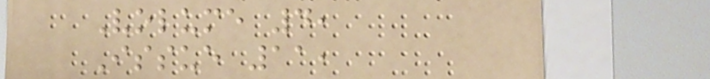Volume 4,
Issue 11,
